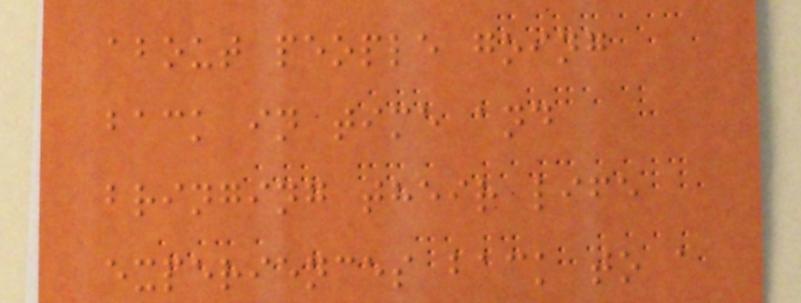about people going
back in time and
bringing their life
experiences back to a
